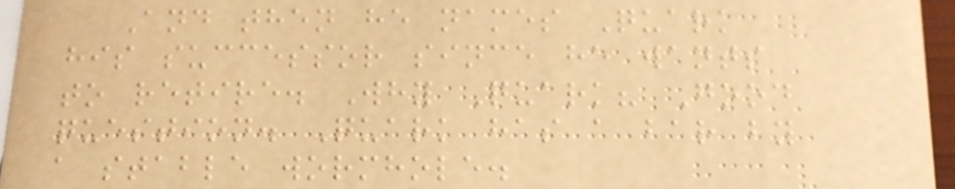And then he names Quark
his successor since he wants
to retire. Why Quark? Good
question. Quark has a bar by
a stable wormhole.
